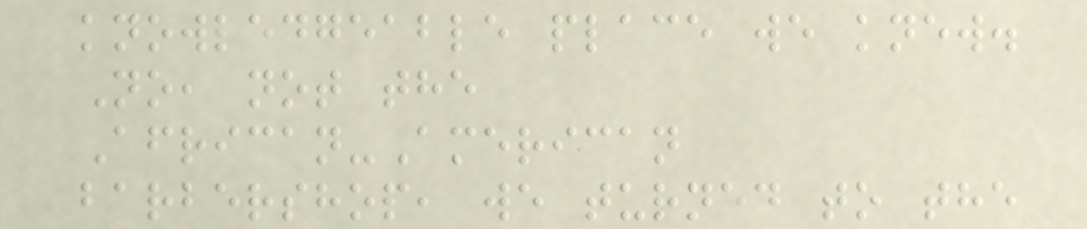knowledgeable place we knew.
No, not the
African-American
barbershop, we turned to the
